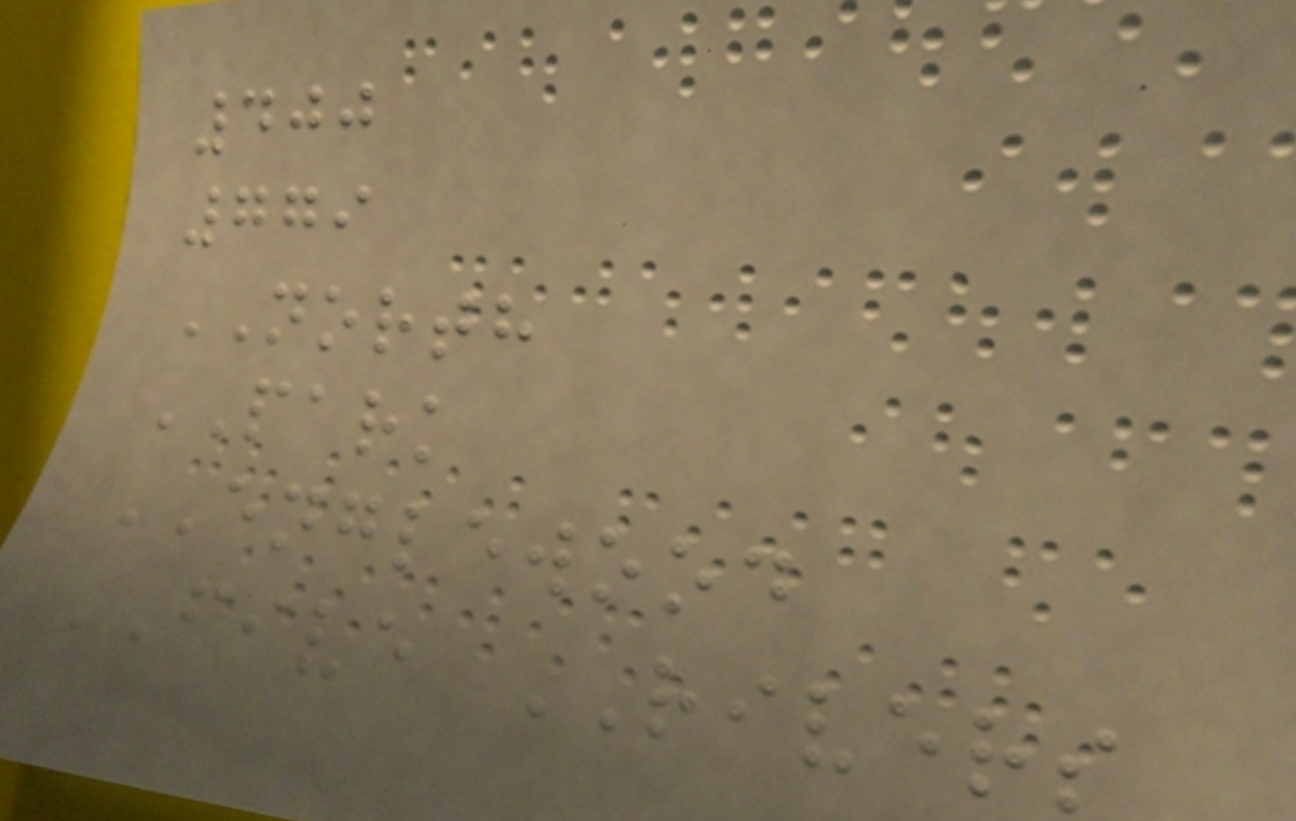400
779
NORTH
PARK
ENGLEWOOD
FIVE RIVERS
